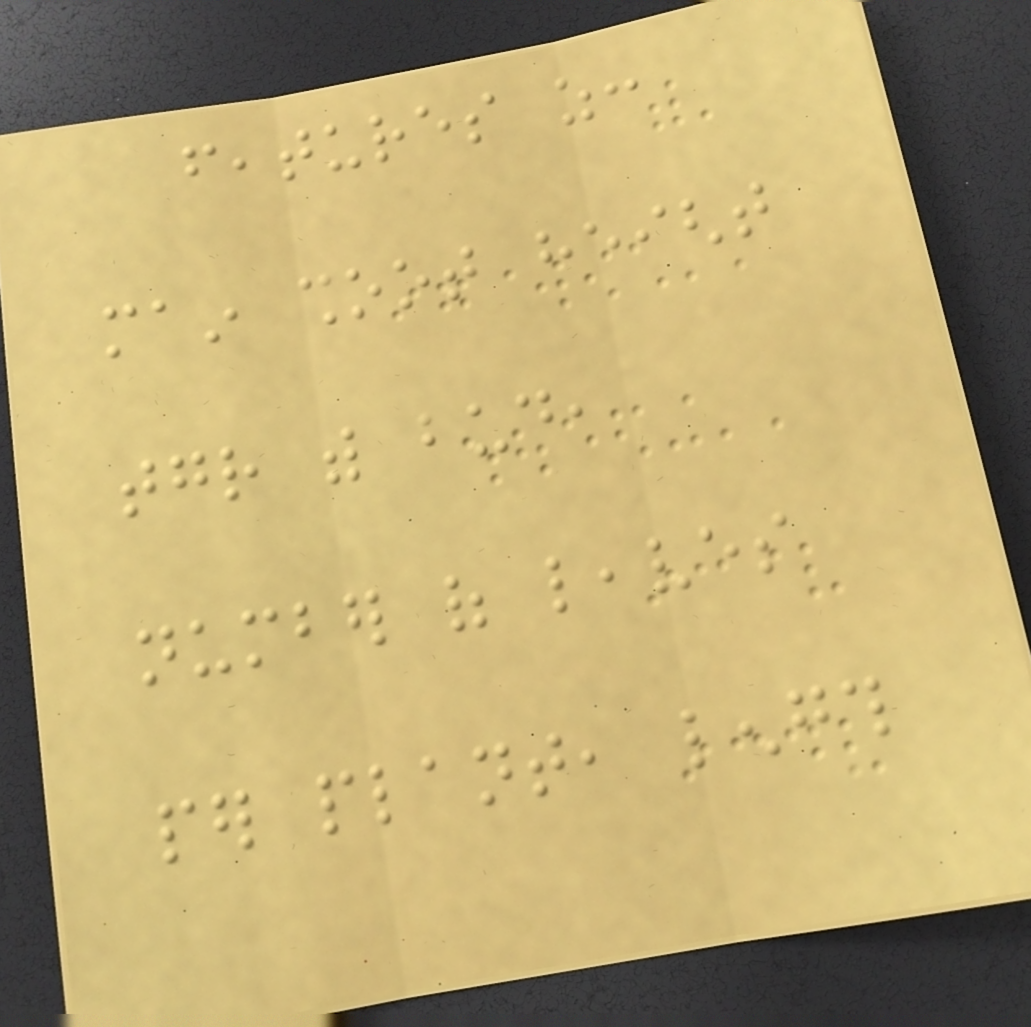features as:
main shoot height
together with bud,
number of leaves
per plant, length
